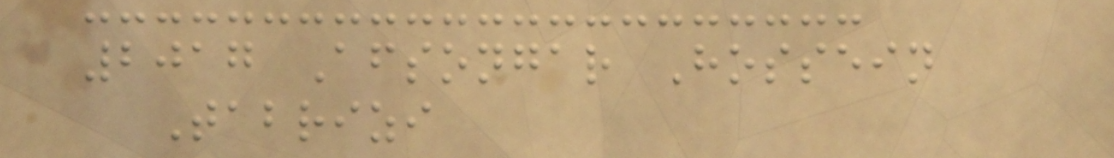2017 Afsongar Hossein
Tabrizi
